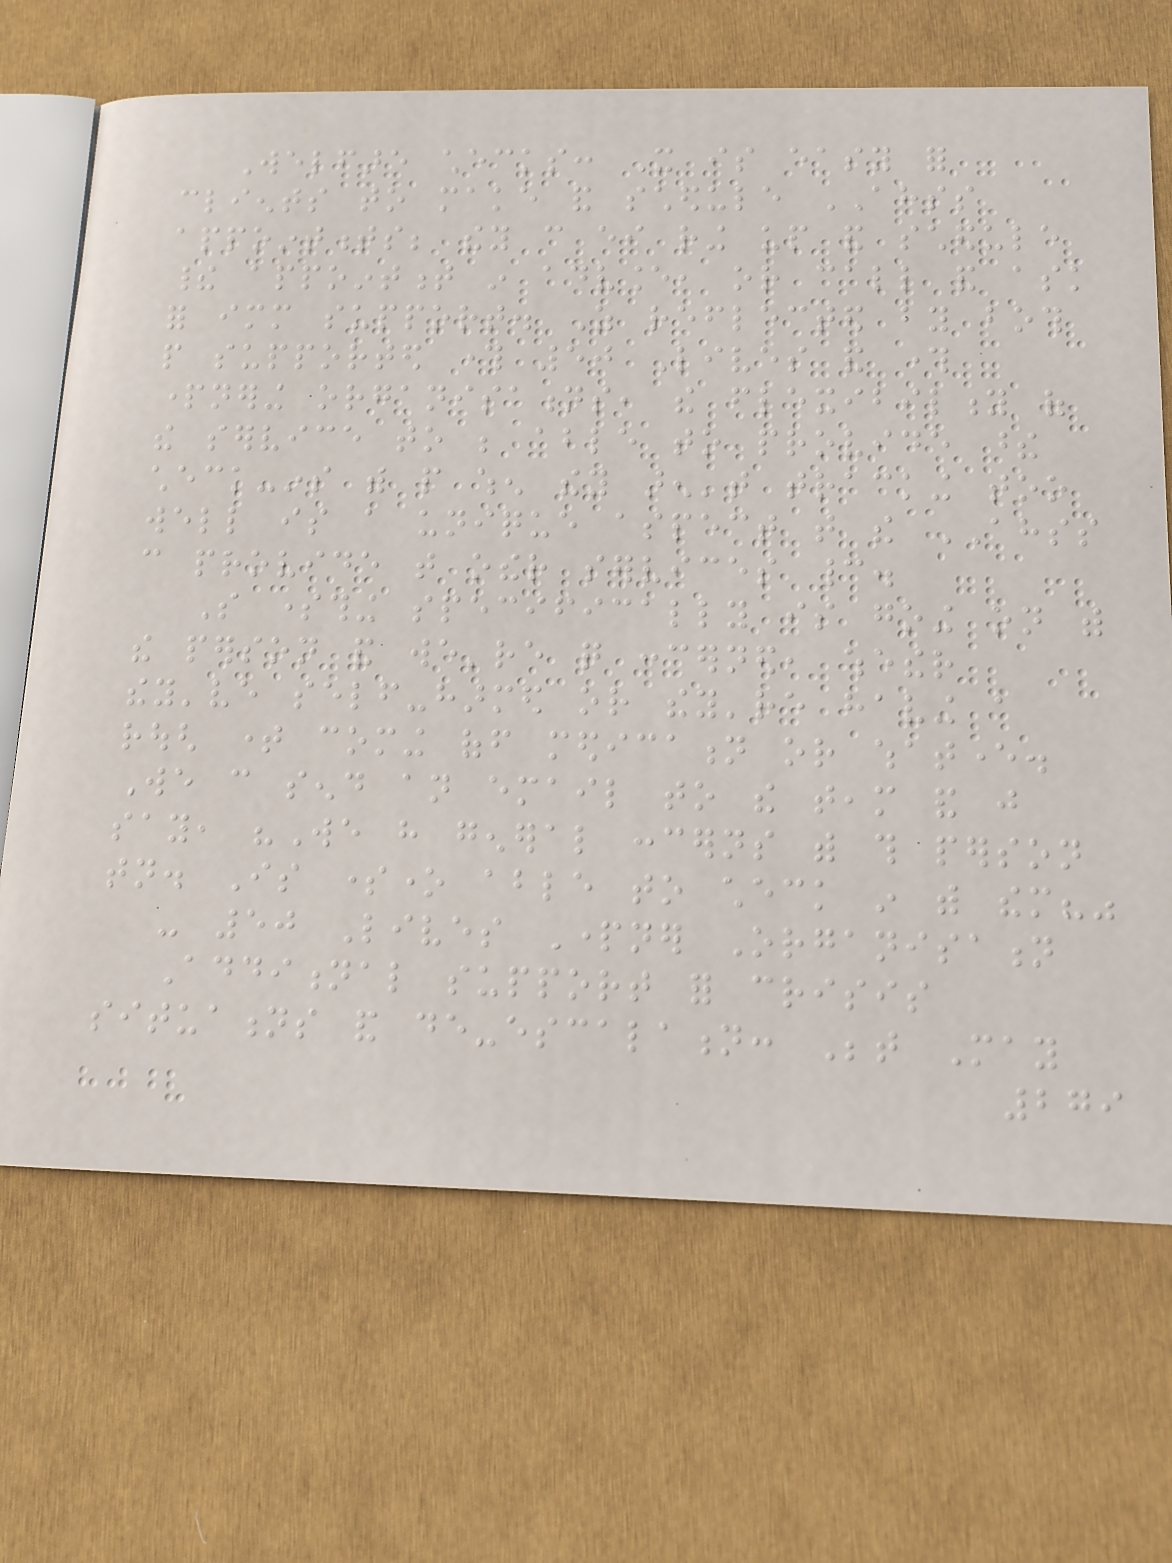Welfare checks: It is easy for
clients to make and schedule AHSS
appointments; they can either ring up and schedule
their appointment in advance, or call and ask
for immediate support. As reflected by both
people supported through 50 Lives and through
partnering organisations, the flexibility of
the service to be able to provide these
check-ins with people when they aren't tracking too
well is a unique aspect that the AHSS
can provide that other services cannot.
So something specifically is going on with
the person and we're quite concerned, whether
they've self-harmed or they're having a
rough time coming off medication or whatever.
We can send an email to the team and just
say, "We have general concerns with this person
tonight. Is someone able to check in with them?"
- 50 Lives Partner Organisation
Additional support for crisis
situations and de-escalation: Between May
279
